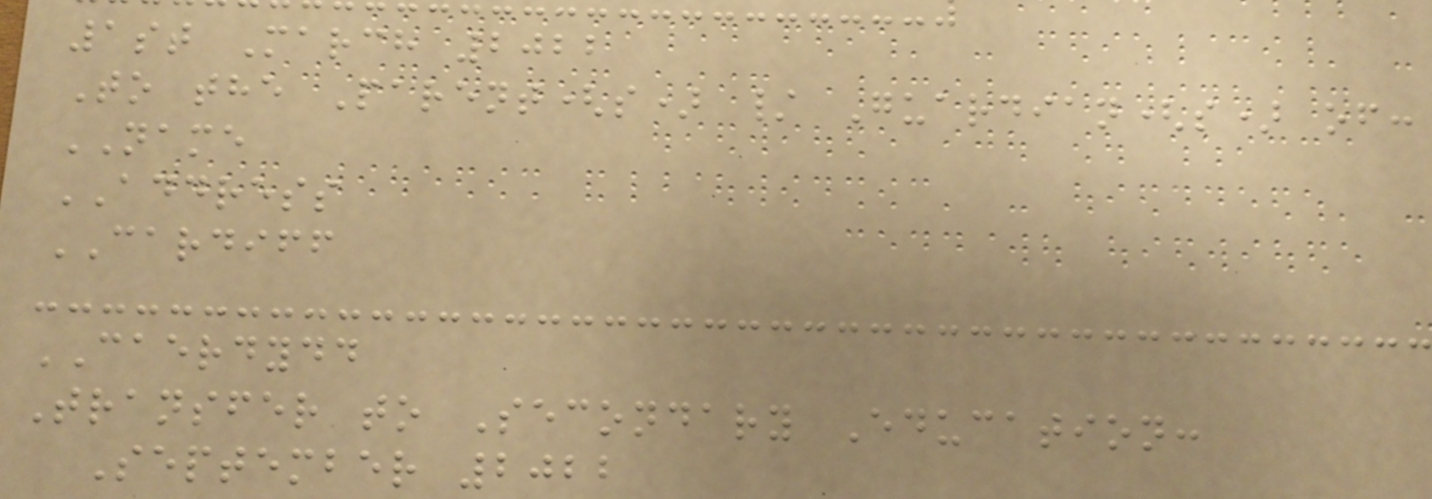1st March 2022
To the Parent(s) / Guardian(s) of:
NAME
ADDRESS
CARDIFF
CAERDYDD
Transfer to Secondary Education:
September 2022
